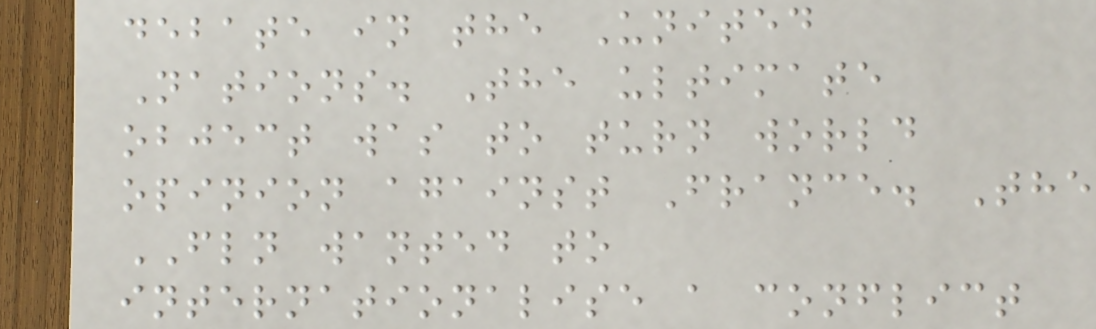debate in the United
Nations. The ultimate
object was to turn world
opinion against France. The
FLN wanted to
internationalise a conflict
